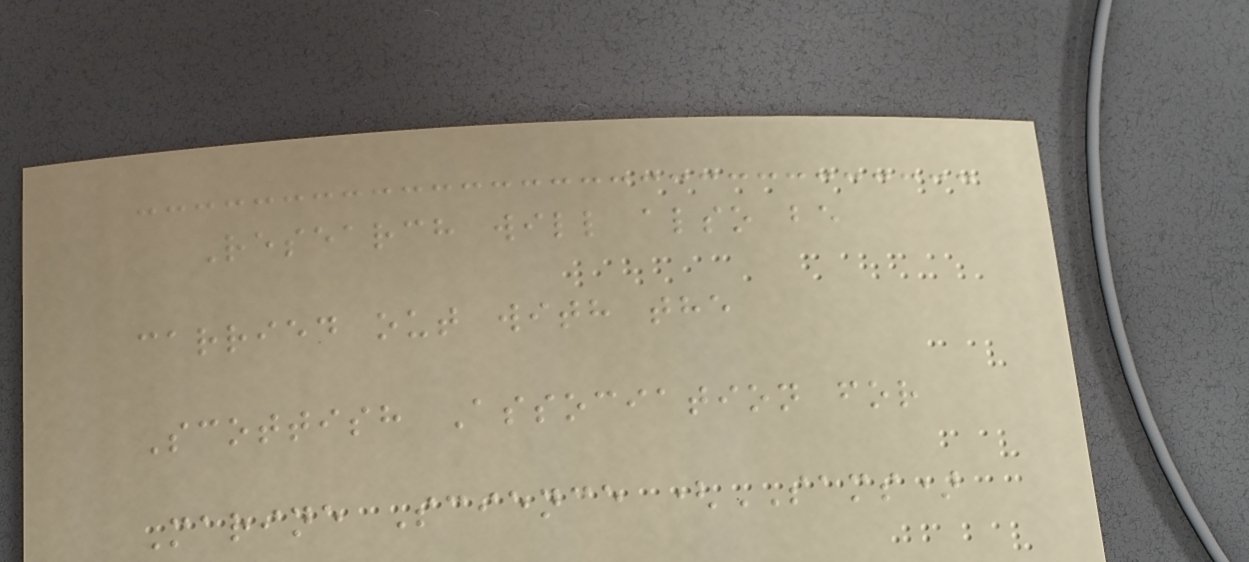Research will also be
carried out with the
Scottish Association for
Marine Science (SAMS)
